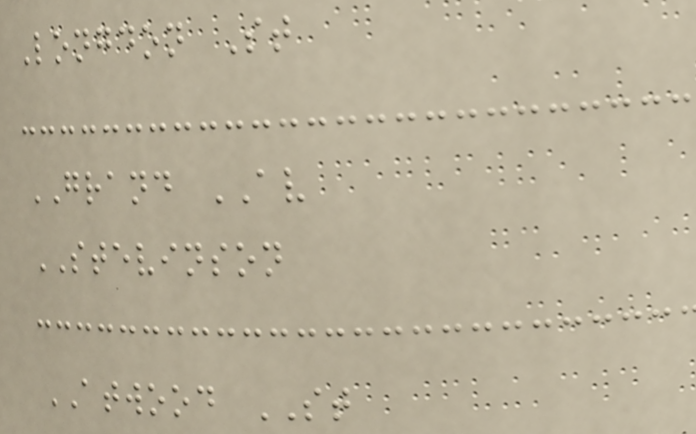Longdon St
GRAND AV
STEVINSON
ATWOOD ST
